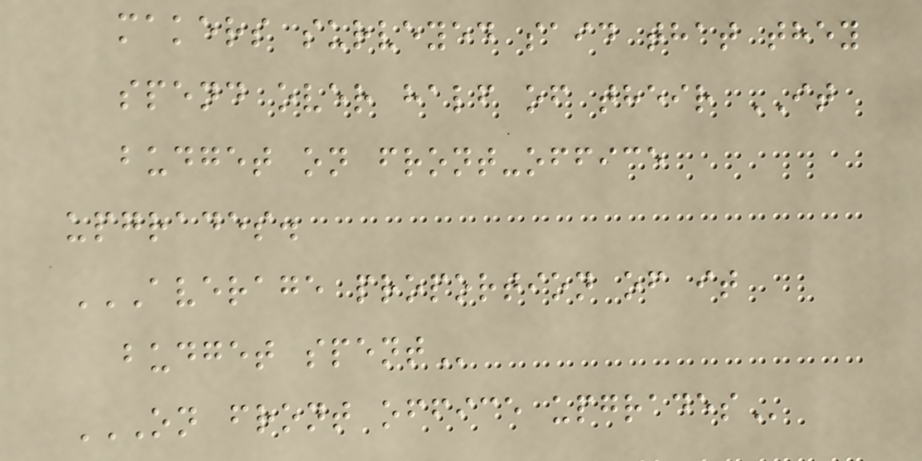makers surveyed said that they
spend over half of their IT
budget on front-office
upgrades.
AVERAGE PROPORTION OF IT
BUDGET SPENT
ON FRONT OFFICE UPGRADES
